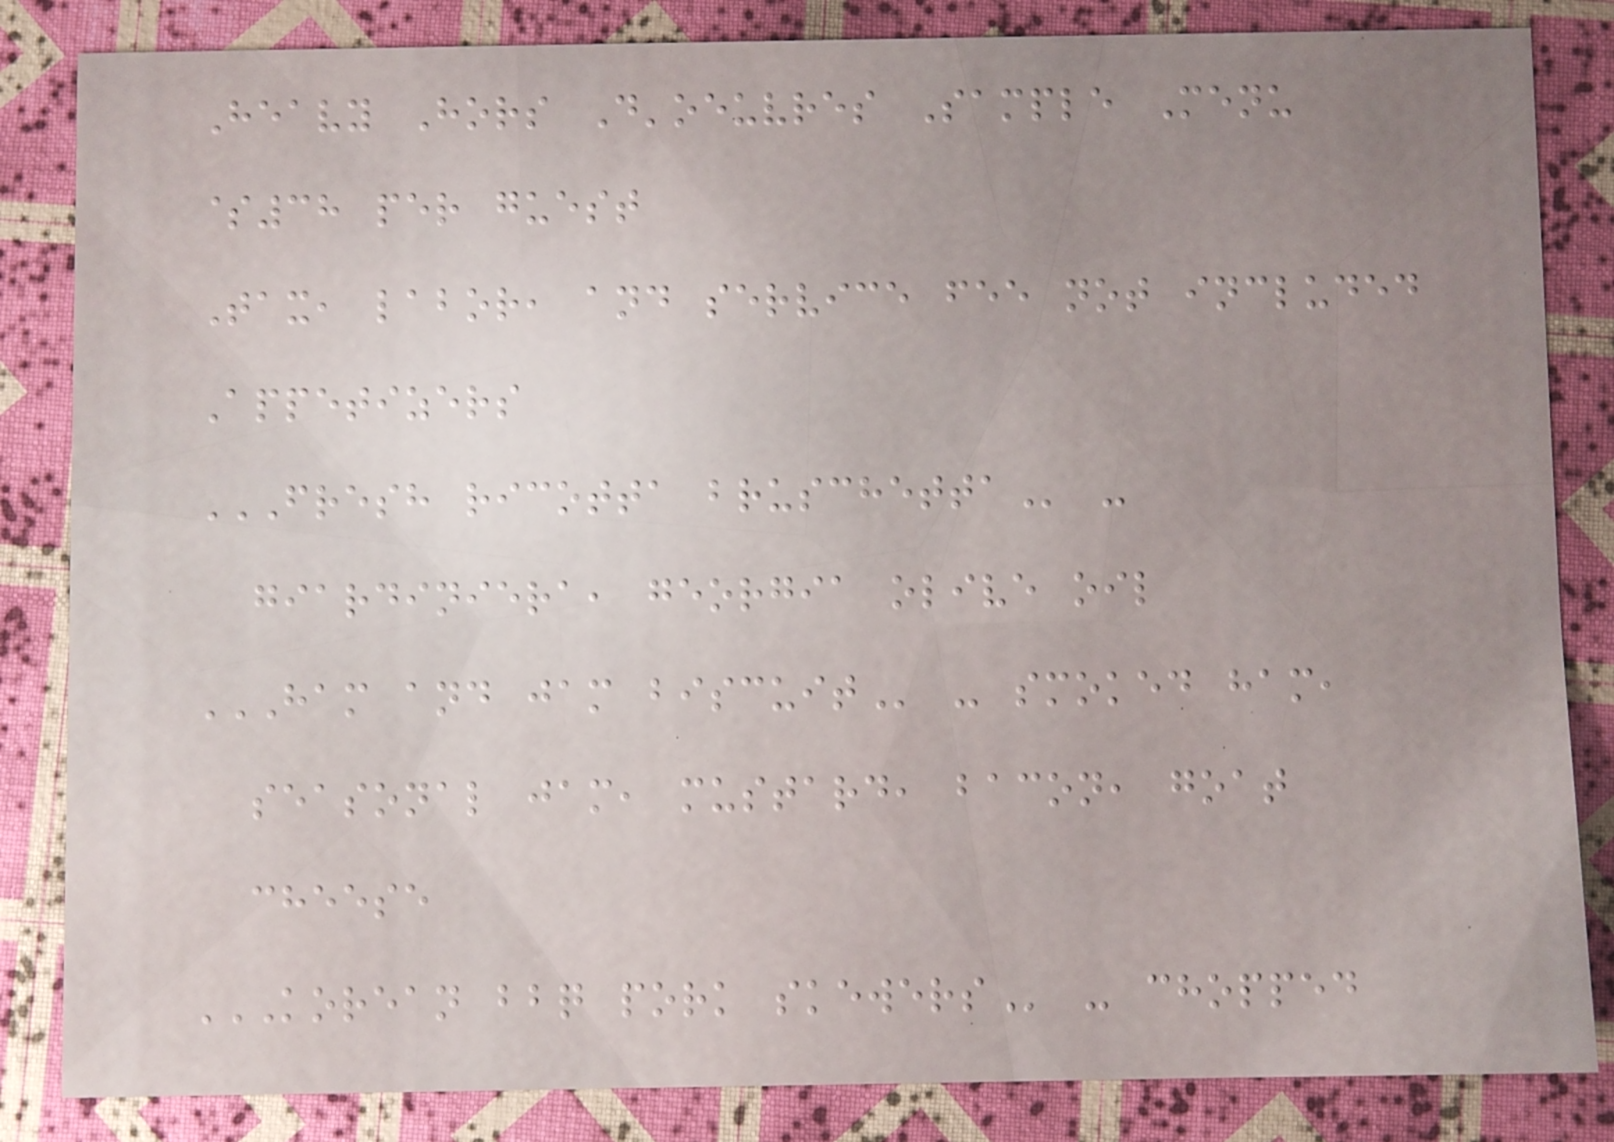Heavy Hors D'oeuvres Sample Menu
$38 per guest
Tax, labor, and service fee not included
Appetizers
FRESH RICOTTA BRUSCHETTA -
giardiniera, georgia olive oil
HAM AND JAM BISCUIT - smoked ham,
seasonal jam, mustard, bacon, goat
cheese
KOREAN BBQ PORK SKEWERS - chopped
